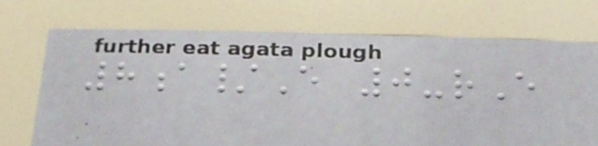8a/E 0-rE
